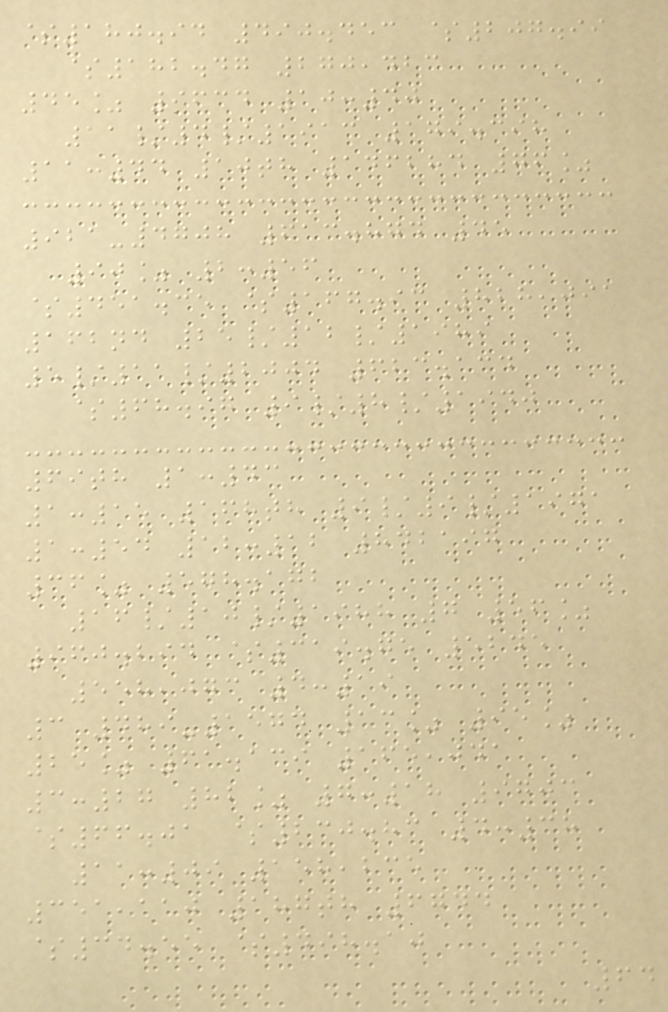$180.94 490.453 $207.99
$182.47 270,423
45% 9634 10:40
11/4/1913 179.398
11:44 10th 146284 76%
921-4708 613.874 45
90% 2:56
$451.35 $167.93 828,091
162nd 25/12/1989
5/11/2004 623.134
$68.97 9/8/1940
69th 1:43
1:15 168th 9/9/1971
1:54 12:12 842197
36% 578.172
16/10/1988 7 56%
960.294 $319.75 5245
558,073 4:19
3 489-1574 13% 95%
25% 61.139 165,041
3:27 82% 7:18 9703
$66.01 $230.83 4:38
11:09 158,235
351,110 187th 6744
$34.55 $498.10
64
